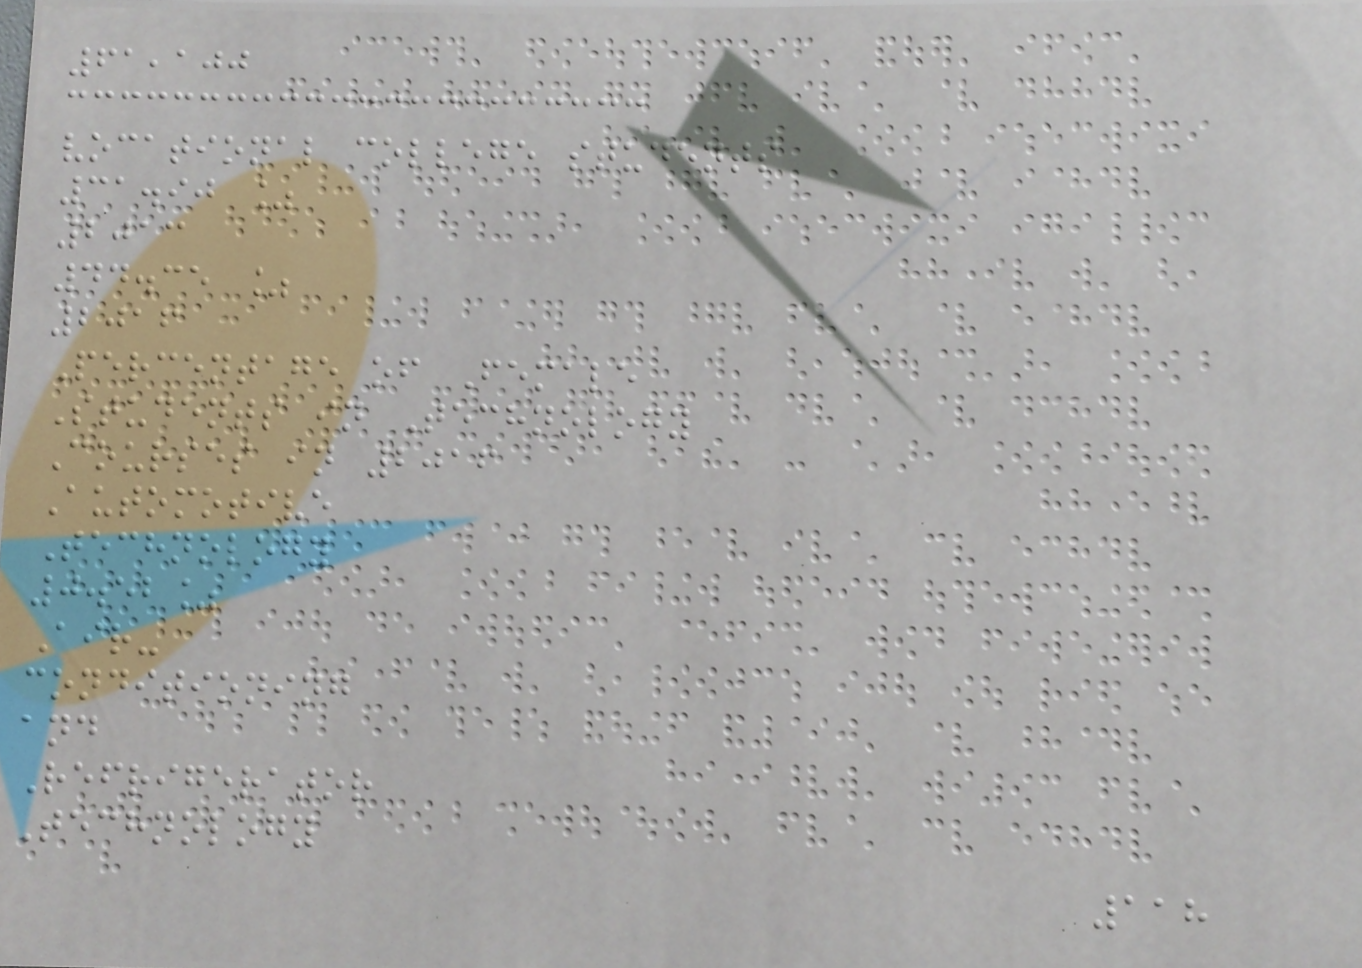61,100
vocational college students
31.90 %
2013
44.35 %
2016
Percentage of Female
Students in Technology
Courses in 2016
Automotive
Technology
0.52%
Air-
conditioning
and
Refrigerator
Technology
118
